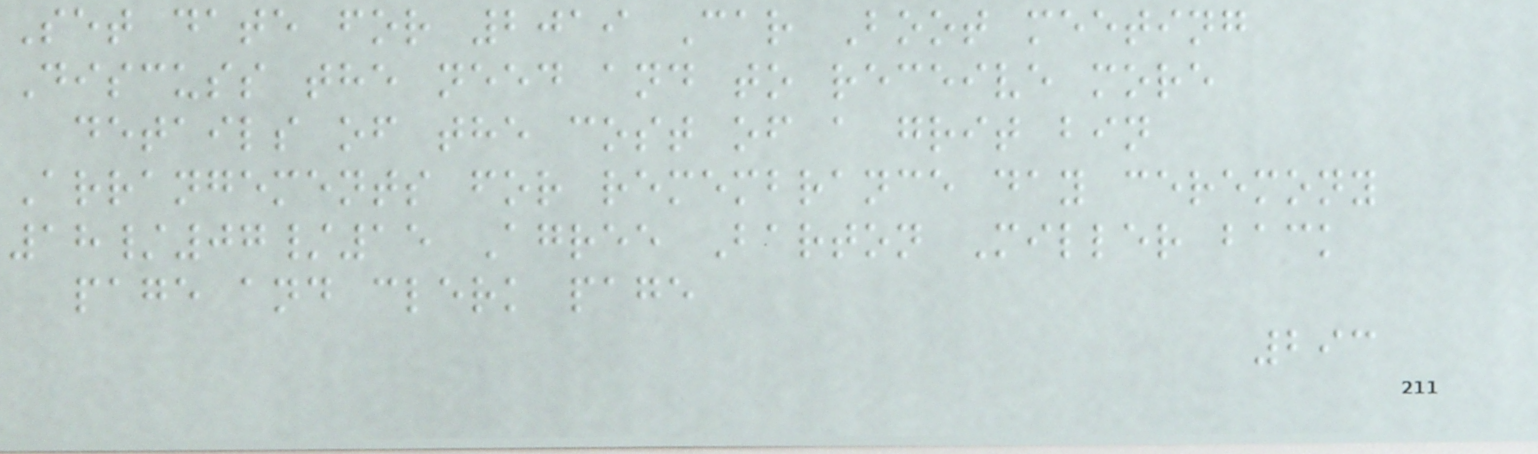Set date for 2019 Car Boot meeting
Discuss the need and to receive more
details of the cost of a grit bin
Arrangements for remembrance day ceremony
18/07/15 Agree Barton Miller back
page and clerk page
293
